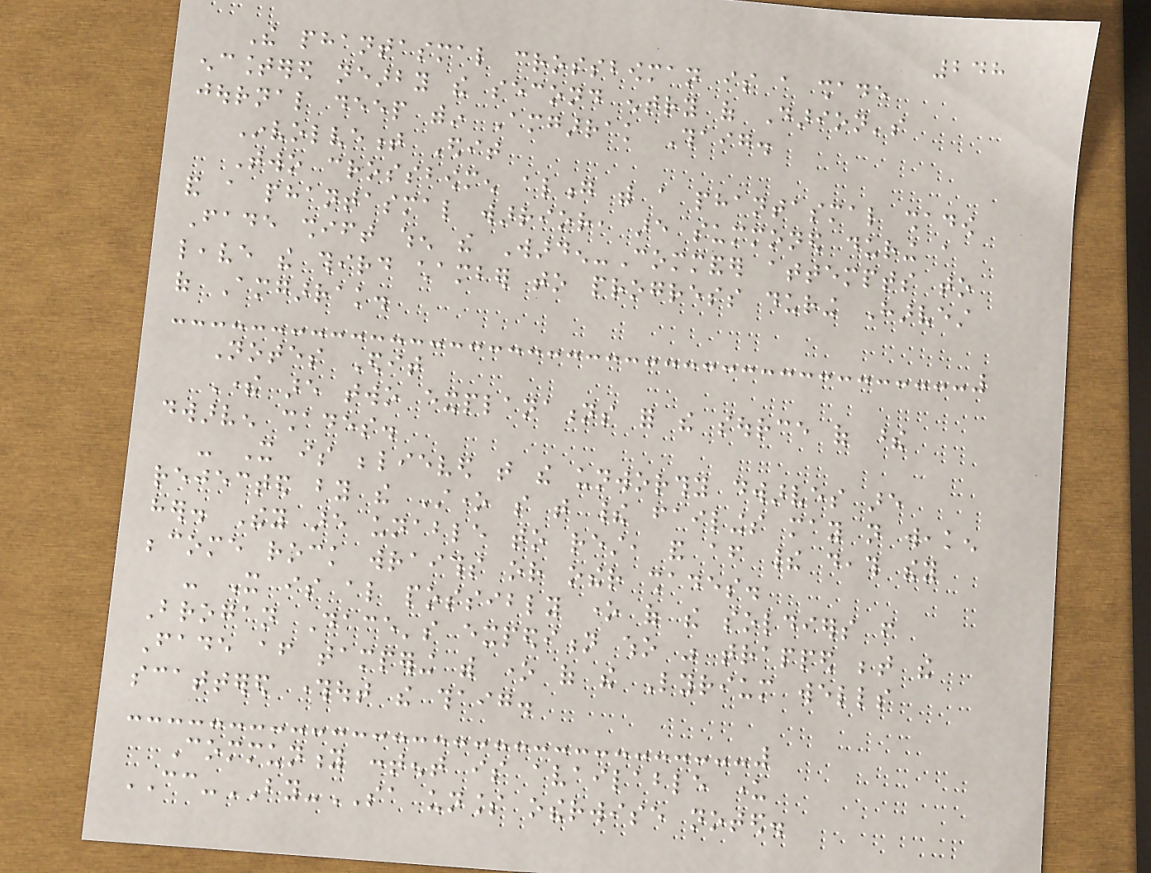248
The phantasmal crossbowman is a shade
encountered nearby the second entry of Darion's
journal deep within Amgarrak Thaig.
Involvement Edit
Two crossbowmen along with a phantasmal shadow
and a phantasmal warrior, are summoned during a
Fade shift when the Warden-Commander attempts to
leave the third chamber to progress during Harvest
of Amgarrak.
Notes Edit
There are two explanations for the source of these
dwarven shades.
- It is believed that the unworthy dwarves are
rejected by the Stone so that their failings may not weaken
her. They are unable to rest, and after their death they
become rock wraiths or other shades.
- It is also possibly one of the soldiers from
Brogan Dace's expedition who was trapped between the
Fade after tampering with one of the Lyrium wells
scattered throughout the thaig.
Community content is available under
CC-BY-SA unless otherwise noted.
